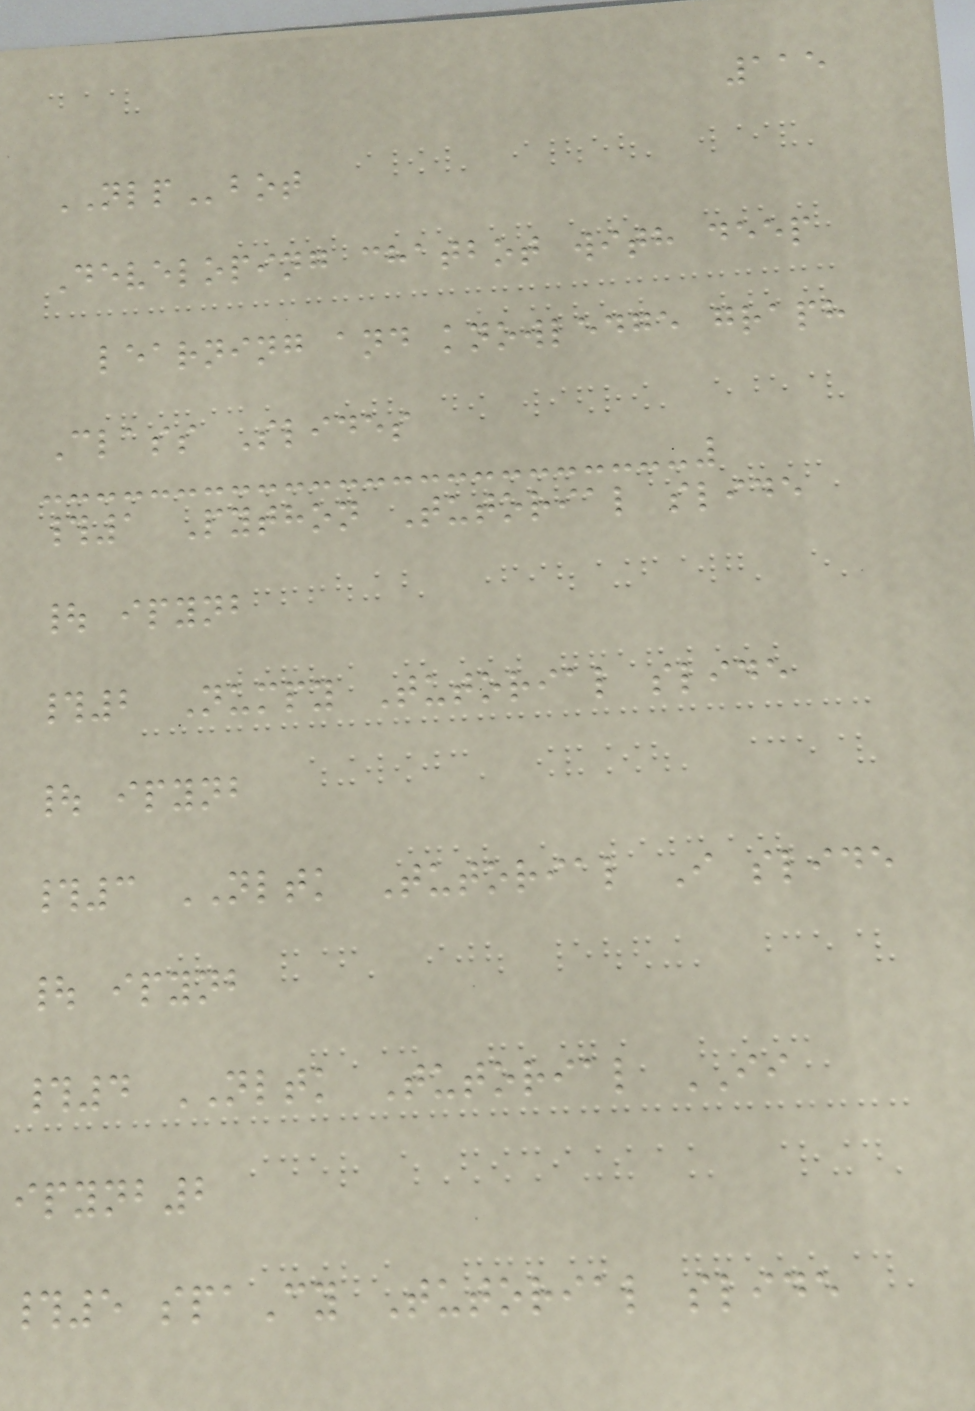115
NLPbot
Developing chatbot with deep
learning and knowledge graph
Class Slides
#1 Python Tutorial slide
| ipynb
#2 Numpy Tutorial slide
| ipynb
#3 NLTK Tutorial I slide
| ipynb
#4 NLTK Tutorial II
ipynb2
#5 spaCy Tutorial slide
